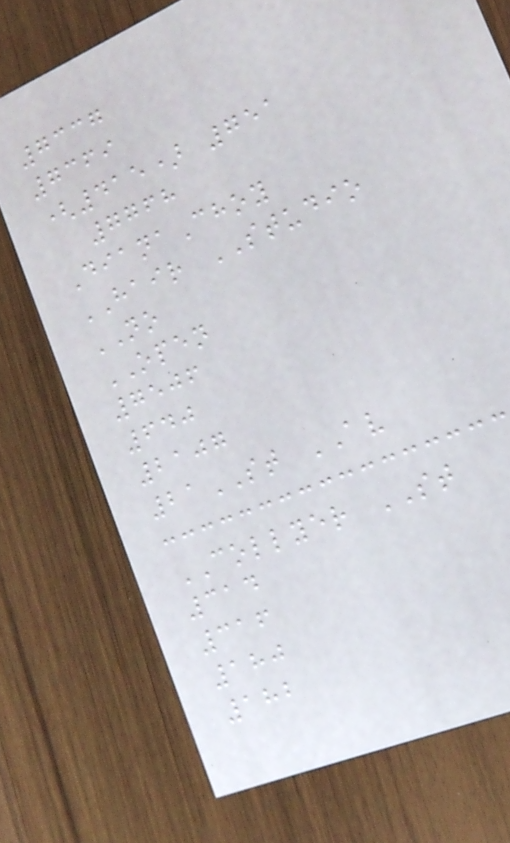7337
7369
(415) 751
7768
DianaChoy
HAIR STUDIO
NO
OPEN
7506
640
2107
21ST AV
COLLYER ST
314
316
180
182
